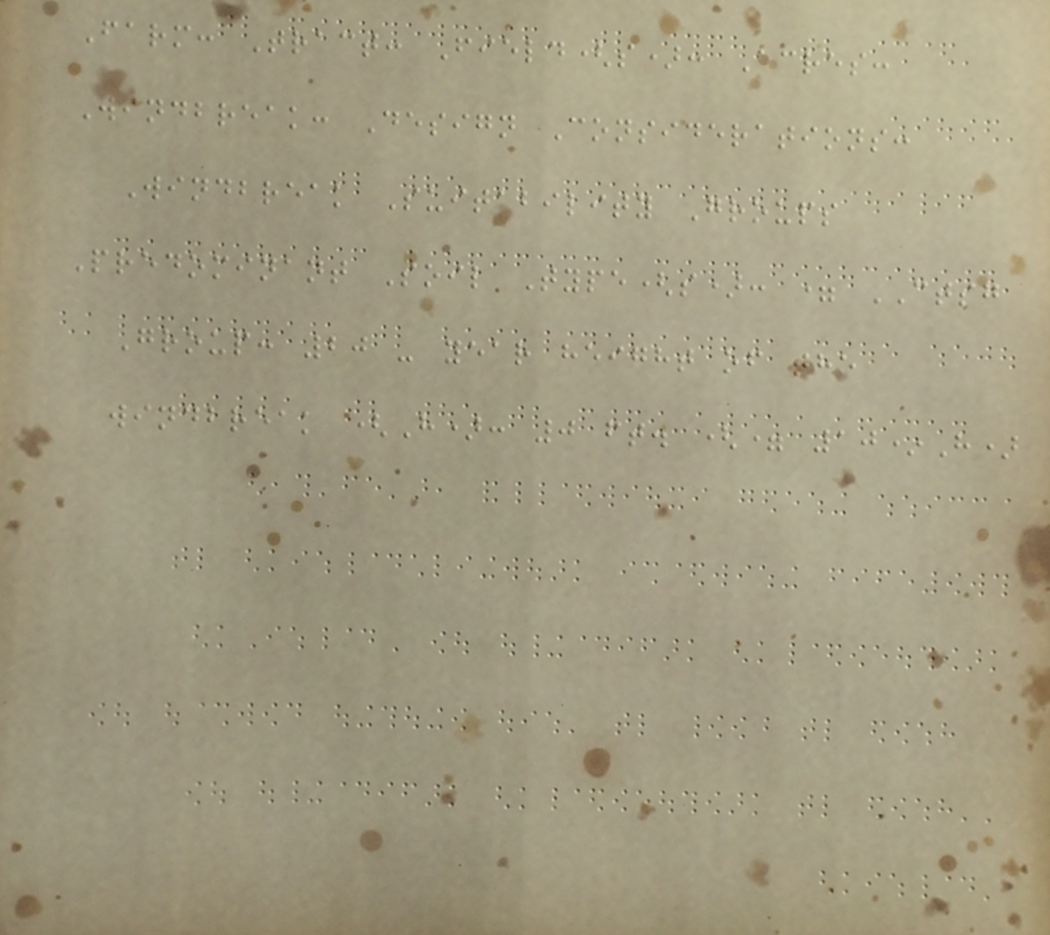Farm: Tract: Field(s): Acres:
Windbreak: Design Considerations:
Windbreak Suitability Groups
Predominant Soil Type(s): = CTSG
Group: 20 - year height of the
windbreak (H): 0 ft. (= 10*H)
